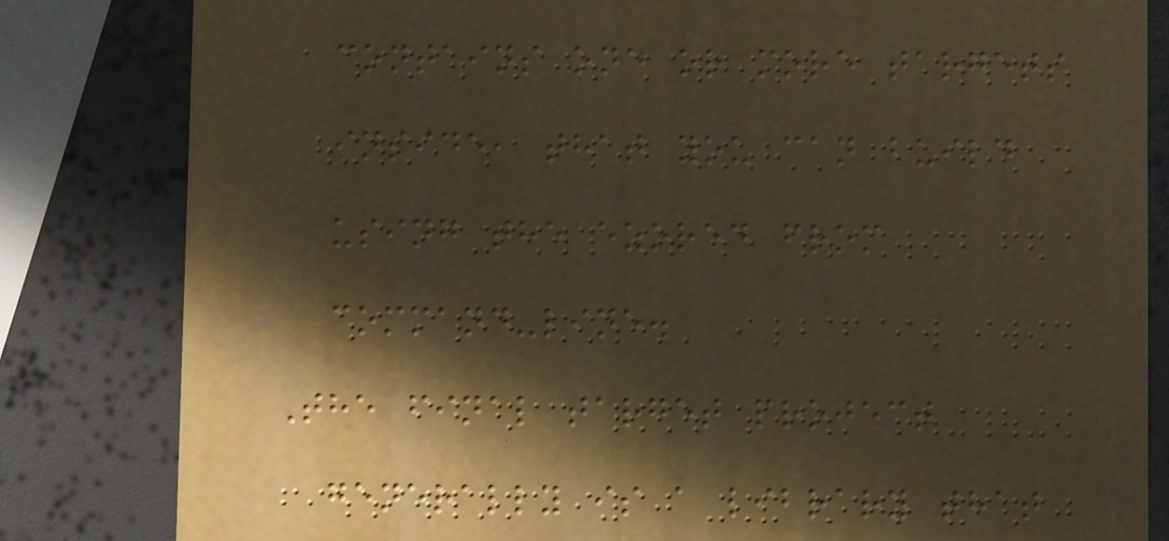contains one or more targets
inside, that you can build
using the ezored from
command-line.
The final target project
generally is a library that
